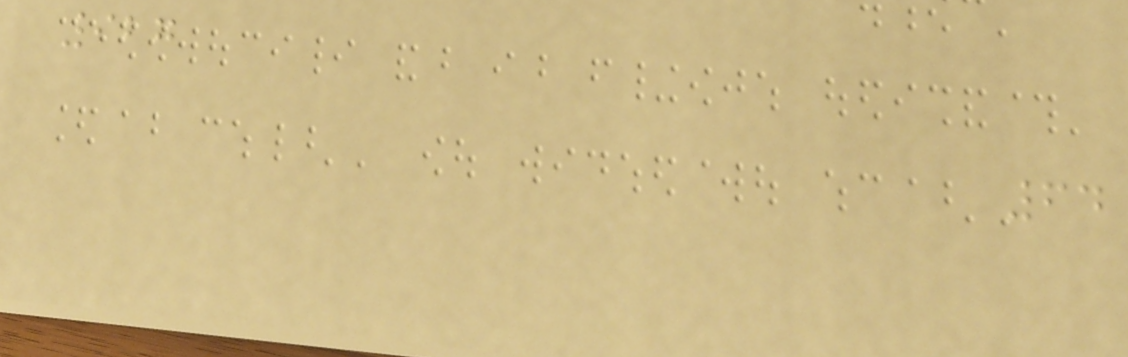927
64
